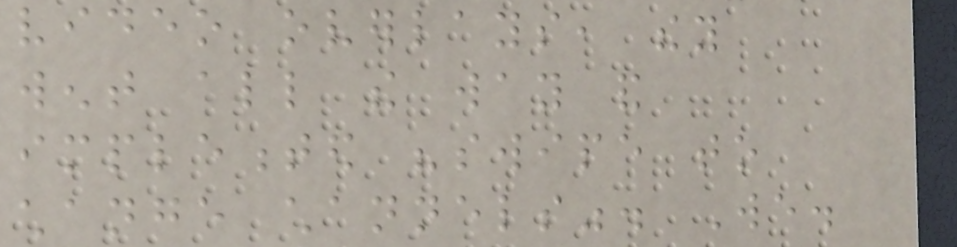video overlays, they
went all the way and
implemented "swipe to
change channels". We.
